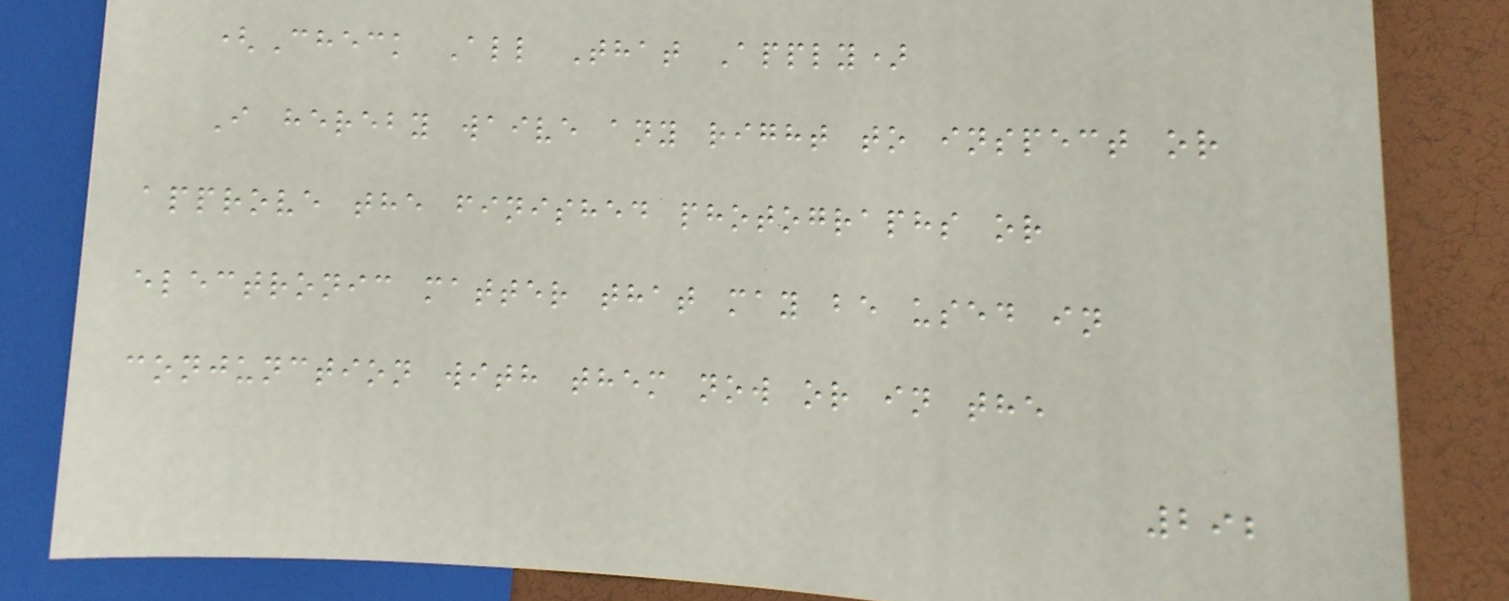(Check All That Apply)
I hereby waive any right to inspect or
approve the finished photographs or
electronic matter that may be used in
conjunction with them now or in the
292
